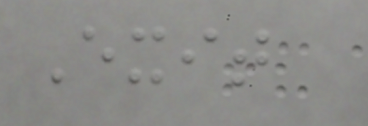Exit
